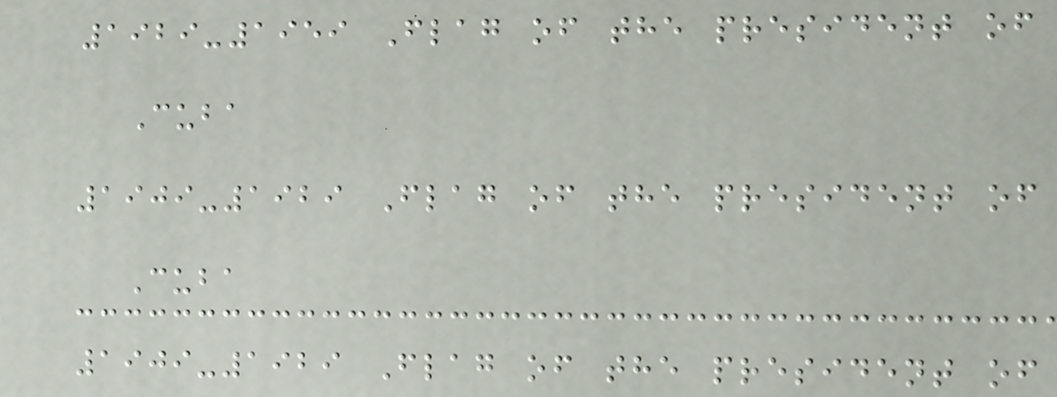1929-1959 Flag of the president of
Cuba
1909-1929 Flag of the president of
Cuba
1909-1929 Flag of the president of
